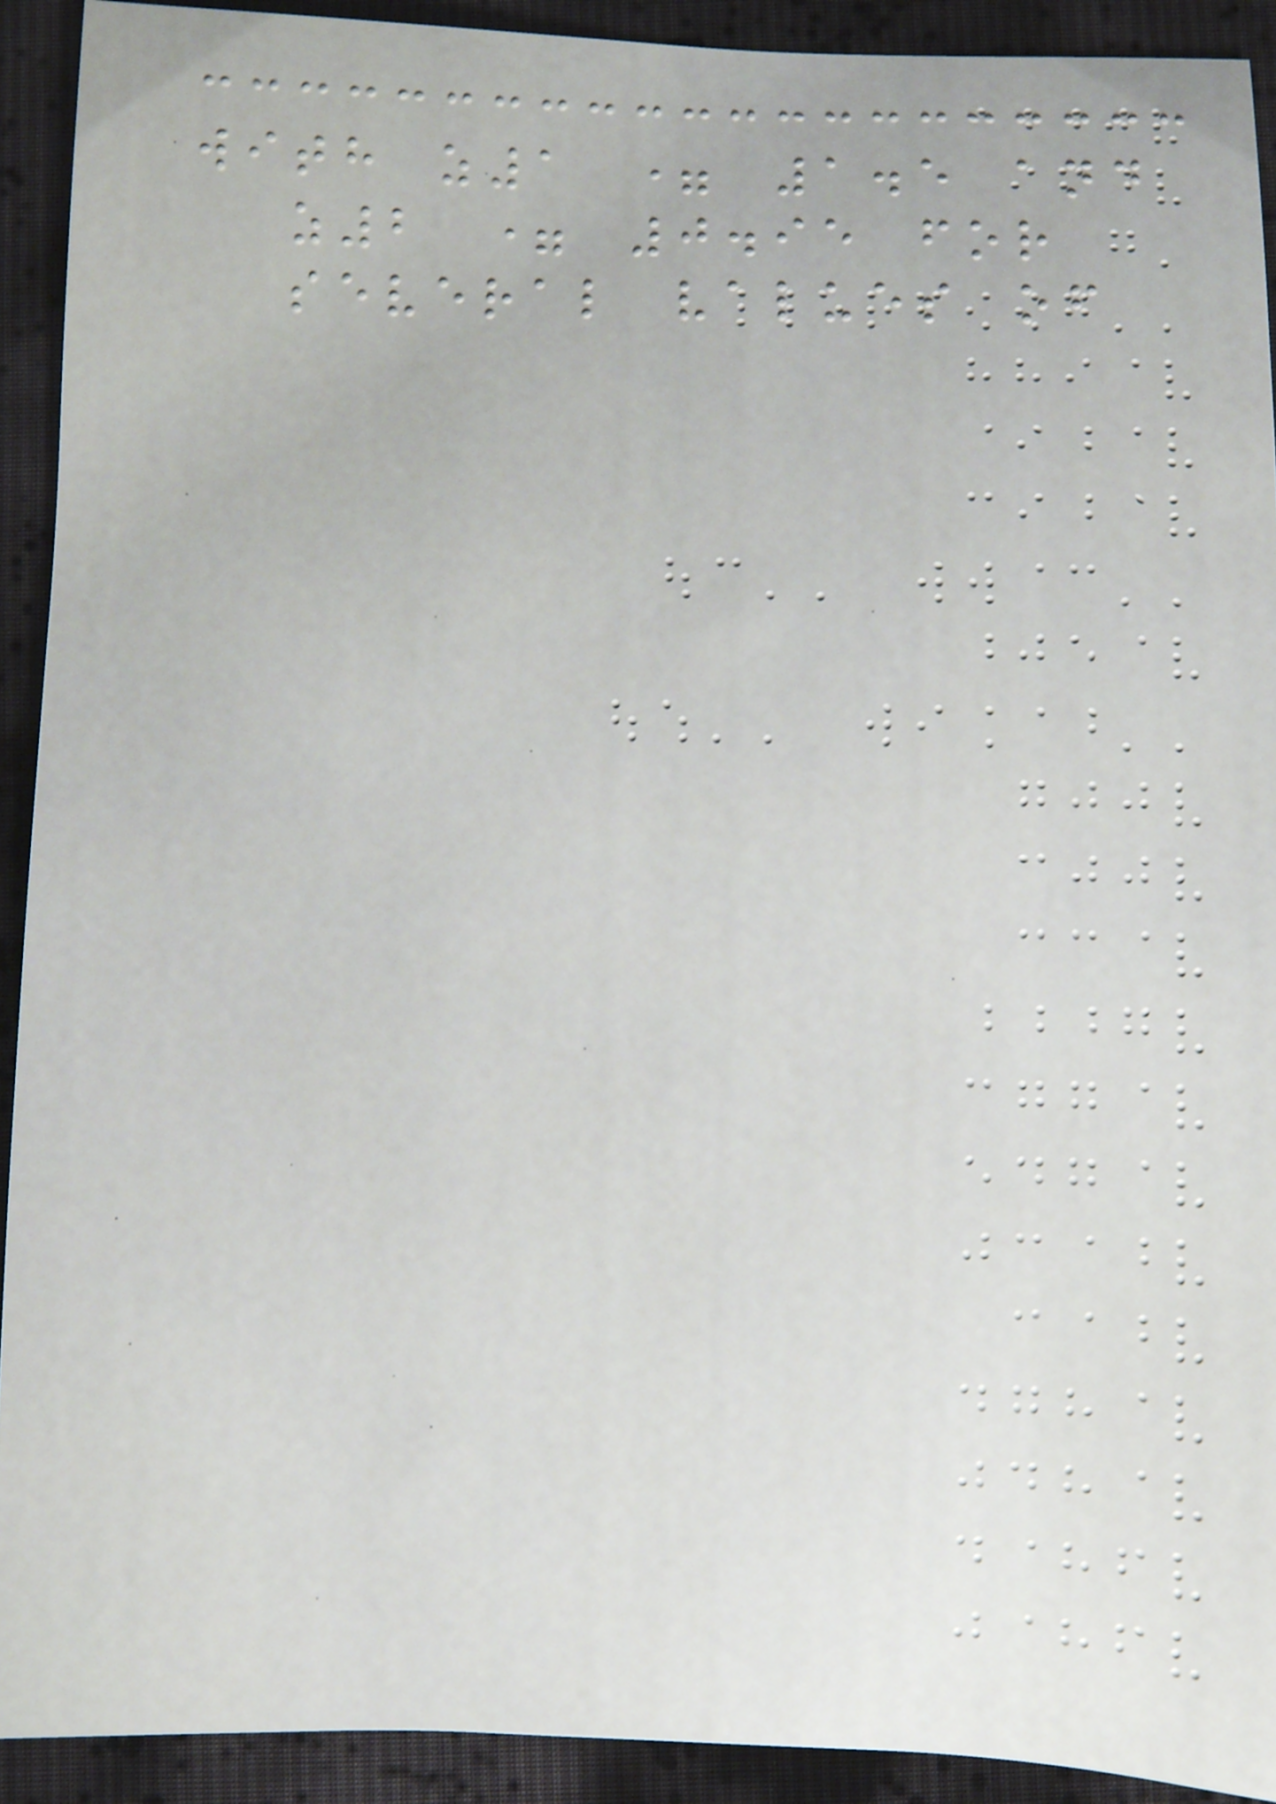with z1 = 1.5 and
z2 = 0.95 for
several values of
